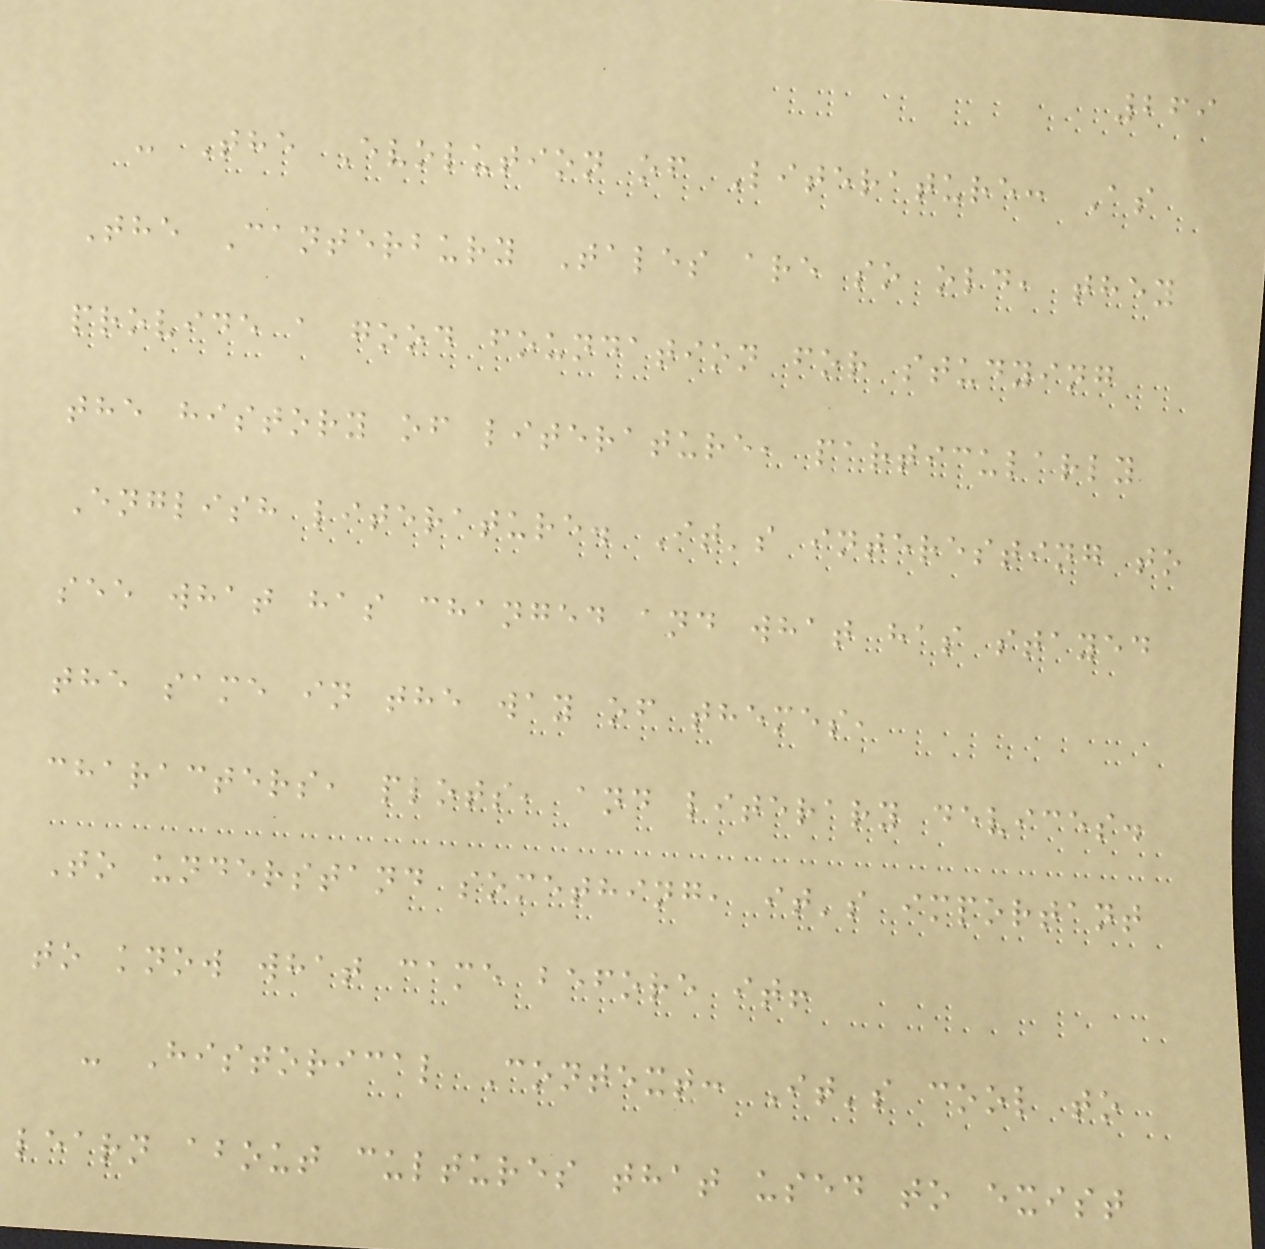269
- The Evolution of Literature: As
The Canterbury Tales are so old, they
provide a good foundation for studying
the history of literature, particularly
English literature. It's interesting to
see what has changed and what has stayed
the same in the way of themes,
characters, plots, and literary devices.
To understand something, it's important
to know what came before it!
- Historical Context: It's cool to
learn about cultures that used to exist
